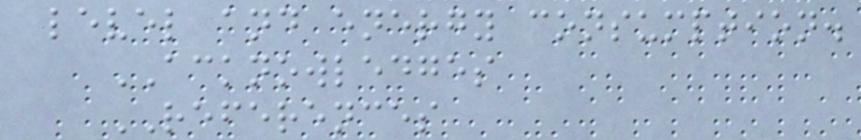level and energy consumption.
ACKNOWLEDGES
REFERENCES
